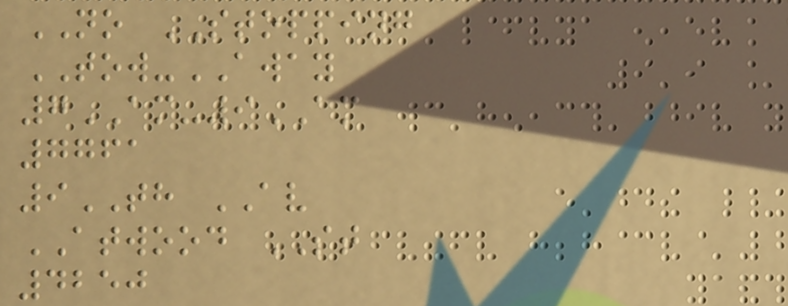NO STOPPING
TOW-AWAY
7AM-9AM
7761
9TH AV
ATWOOD ST
4250
